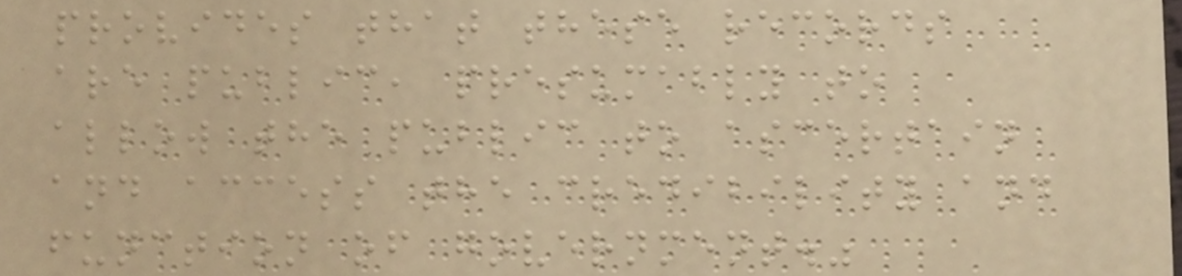provides that these records
are public, presumably to
allow the public to ascertain
and access the credibility and
function of government."
